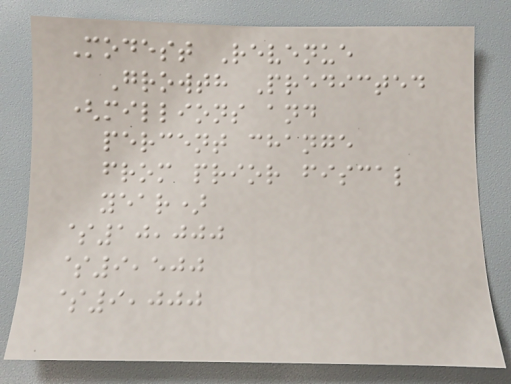Modest Revenue
Growth Predicted
(millions and
percent change
from prior fiscal
year)
$10,000
$9,500
$9,000
